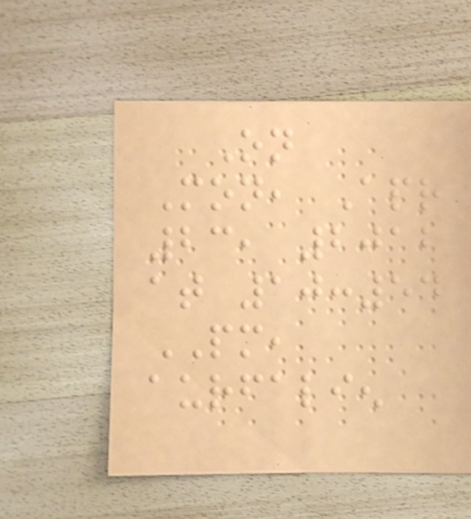On
Mon, Apr
23, 2012
at 10:54
PM,
aurfalien
